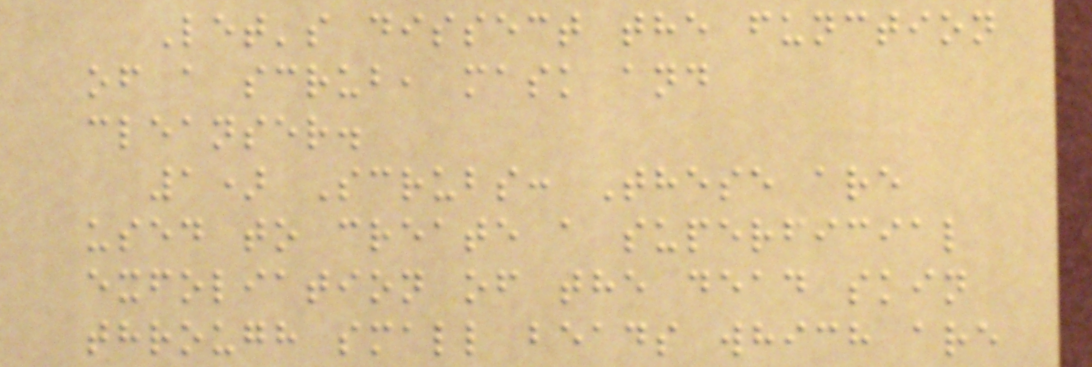Let's dissect the function
of a scrub, mask and
cleanser.
1) Scrubs: These are
used to create a superficial
exfoliation of the dead skin
through small beads which are
